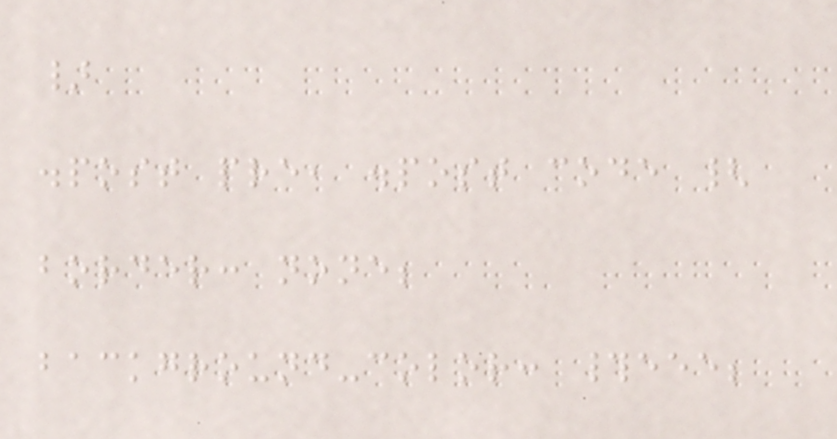}
.post pre, .post code {
border: none;
background-color: #eee;
